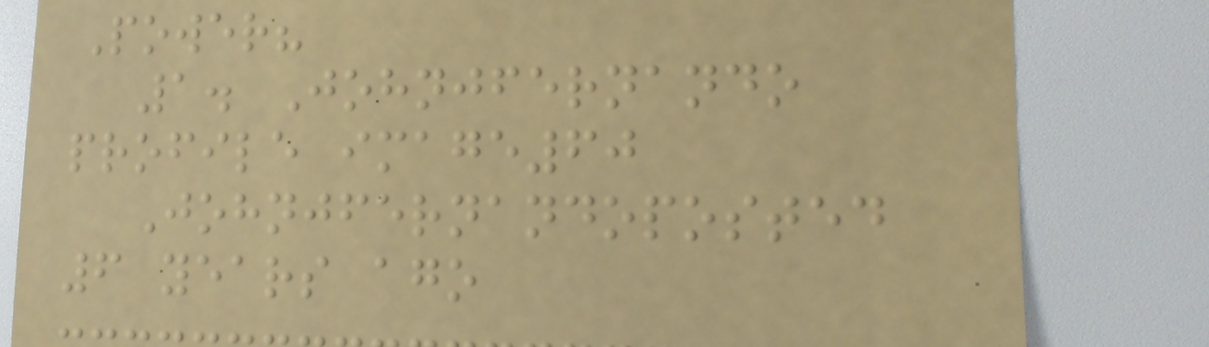Power?
1. Johnjfernando
profile image60
Johnjfernandoposted
6 years ago
